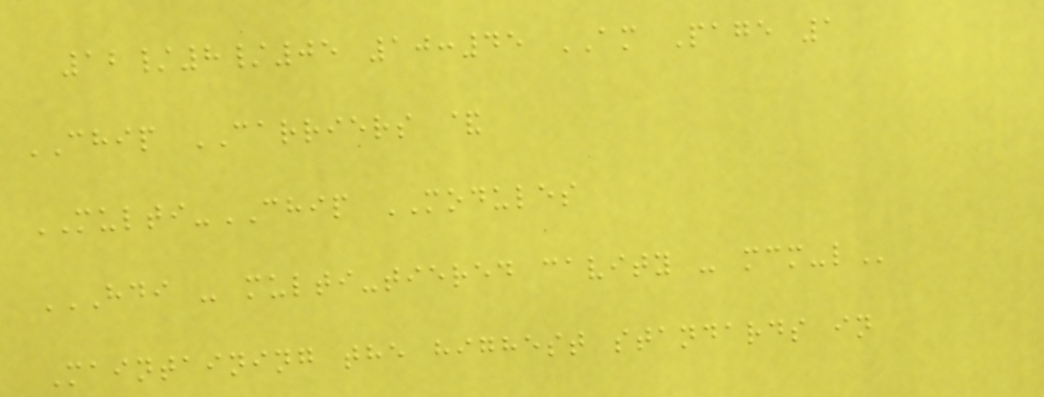12/8/05 10:45 AM Page 1
CHIP CARRIERS &
MULTI-CHIP MODULES
HDI - MULTI-TIERED CAVITY - MCM-L
Maintaining the highest standards in
